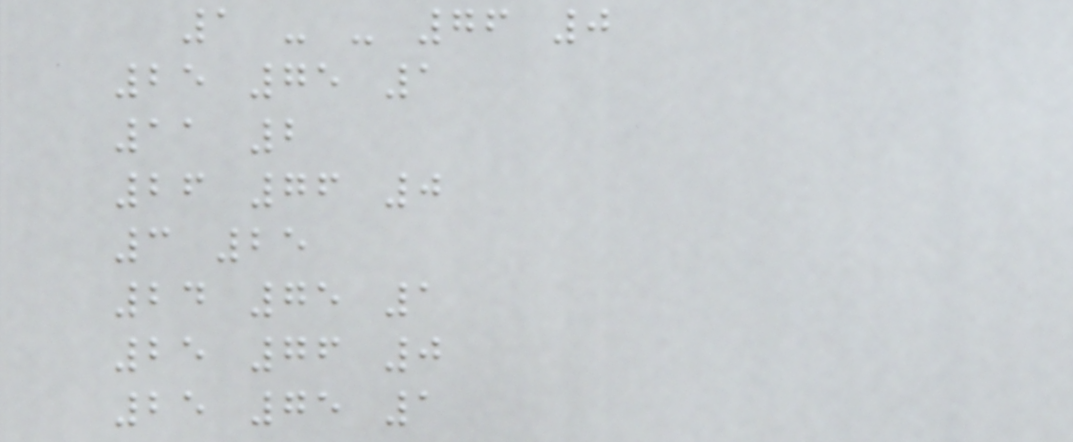1 - - 76 0
25 75 1
11 2
26 76 0
3 25
24 75 1
25 76 0
25 75 1
